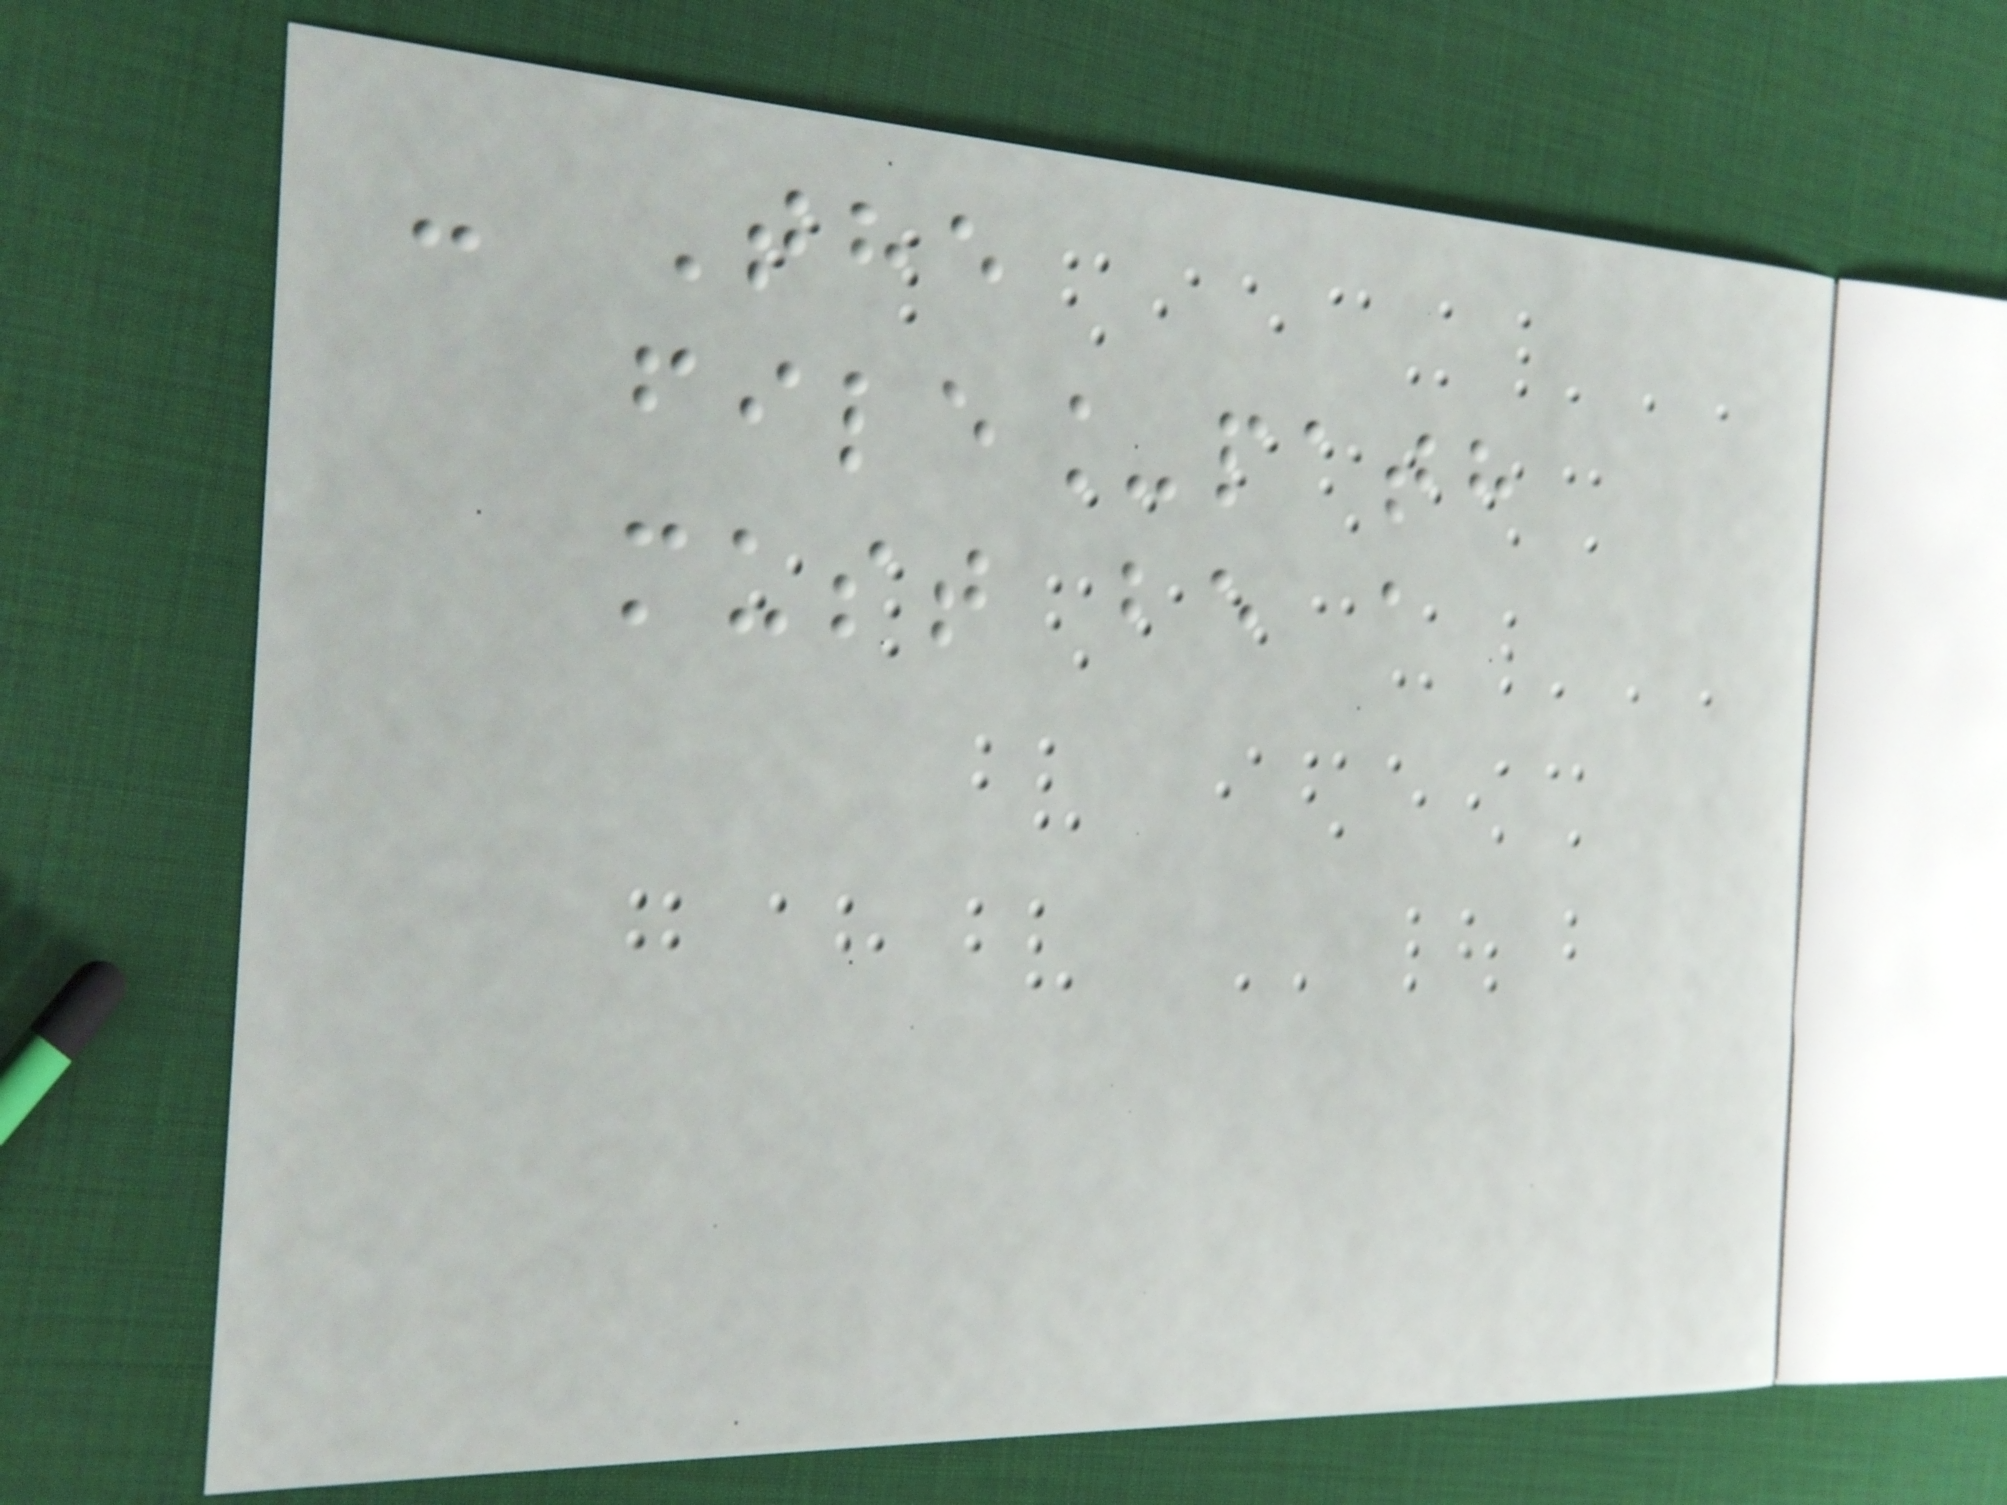- The
file_path
must be a
